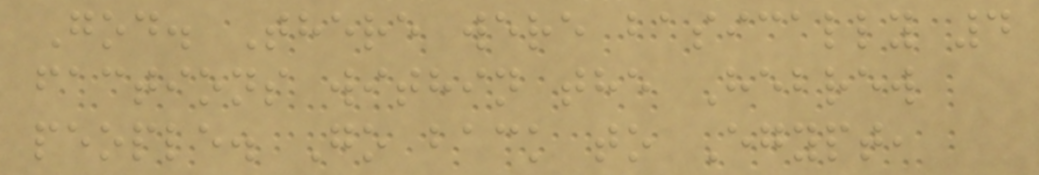God. There were basically 4
factions within the Hebrew
people. Go back to Egypt,
